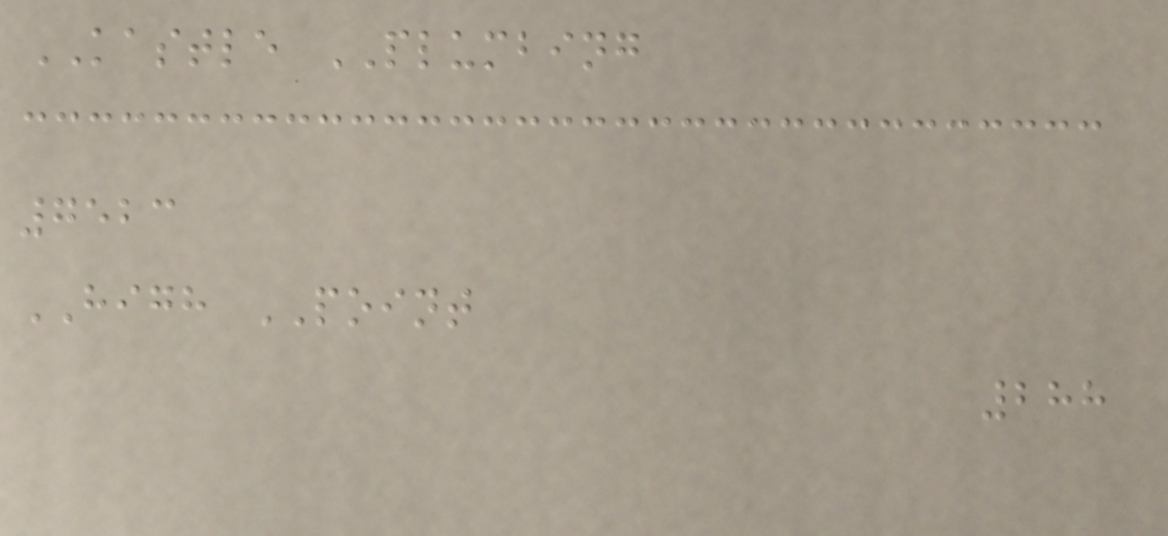KASTLE PLUMBING
7523
HIGH POINT
288
